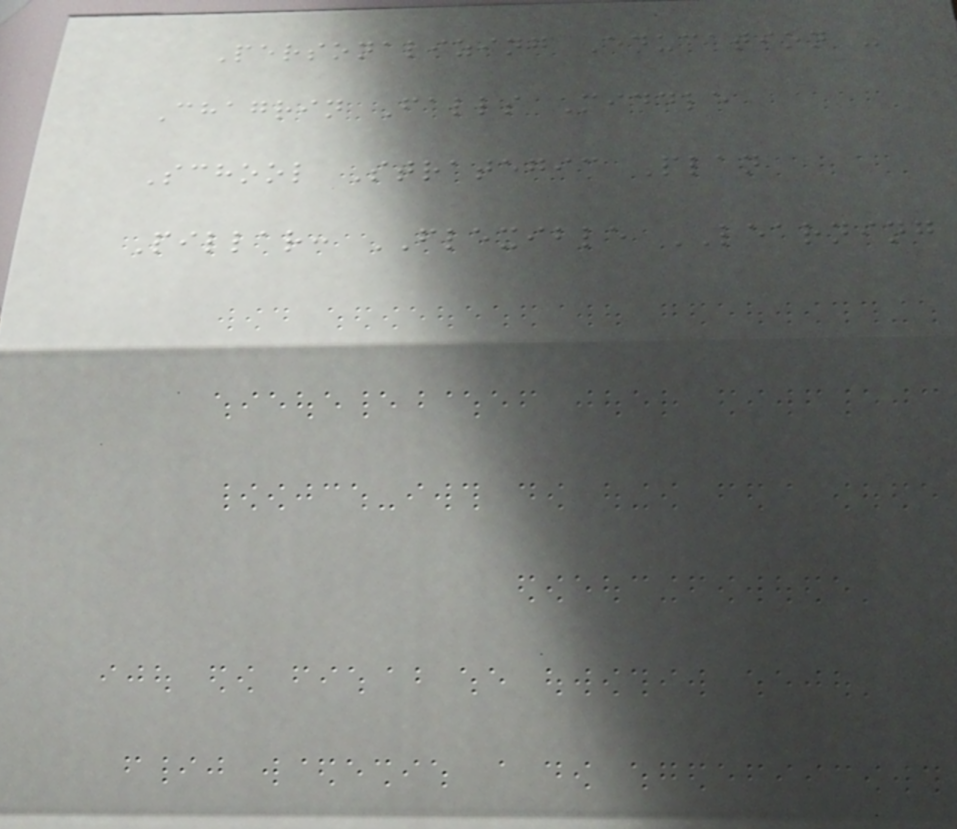Personalizing Education -
Chagrin Falls Middle
School Strategic Plan
Pillar: FLEXIBLE LEARNING
